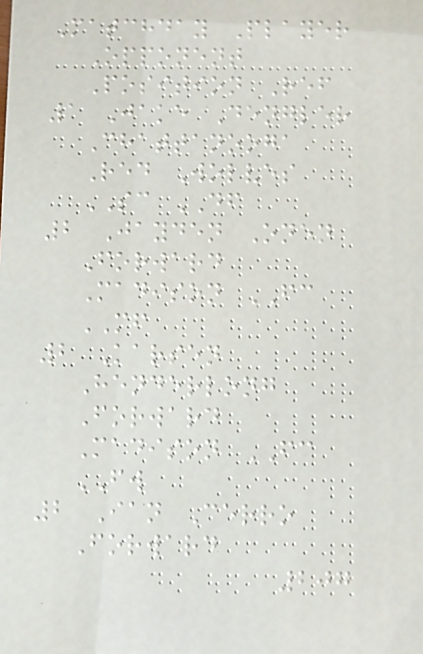Matchday Player
Opponent
Position Ref
1 Jake Dengler
Chattanooga
Red Wolves
SC DF
2 Jayden Onen
Forward
Madison FC
MF
2 Karsen
Henderlong
Forward
Madison FC
FW
2 Ian Cerro
Forward
207
